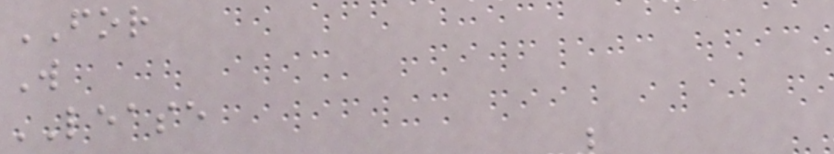FOR
W
LEASE
